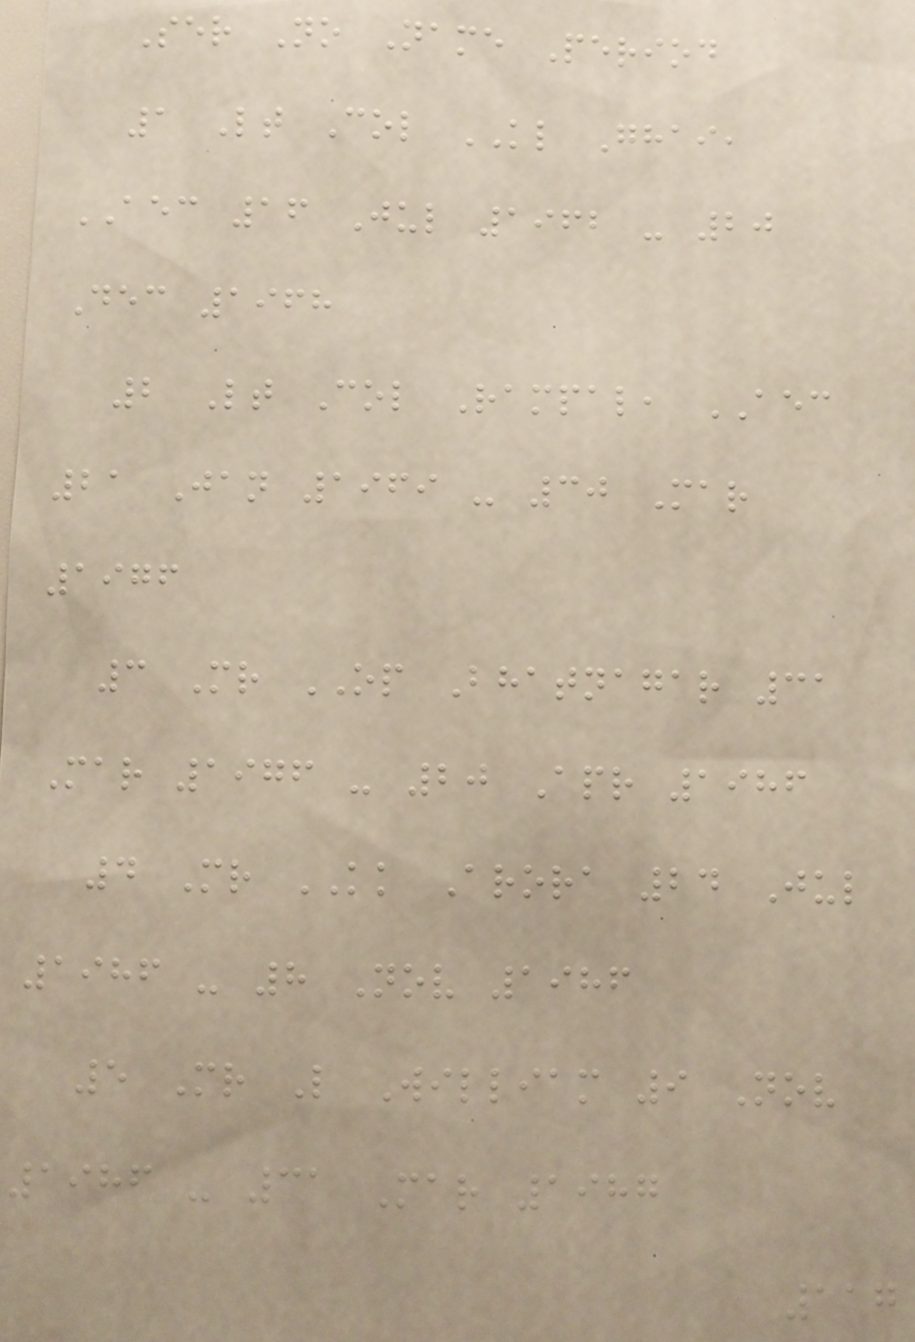Ser No Name Period
1 Lt Col KL Ghai,
AEC 16 Jul 1962 - 20
Dec 1968
2 Lt Col Rampal, AEC
21 Jan 1969 - 30 Mar
1976
3 Mr OP Bhatnagar 31
Mar 1976 - 20 Apr 1986
4 Mr KK Arora 24 Jul
1986 - 8 Nov 1986
5 Mr L William 9 Nov
1986 - 31 Mar 1987
117
